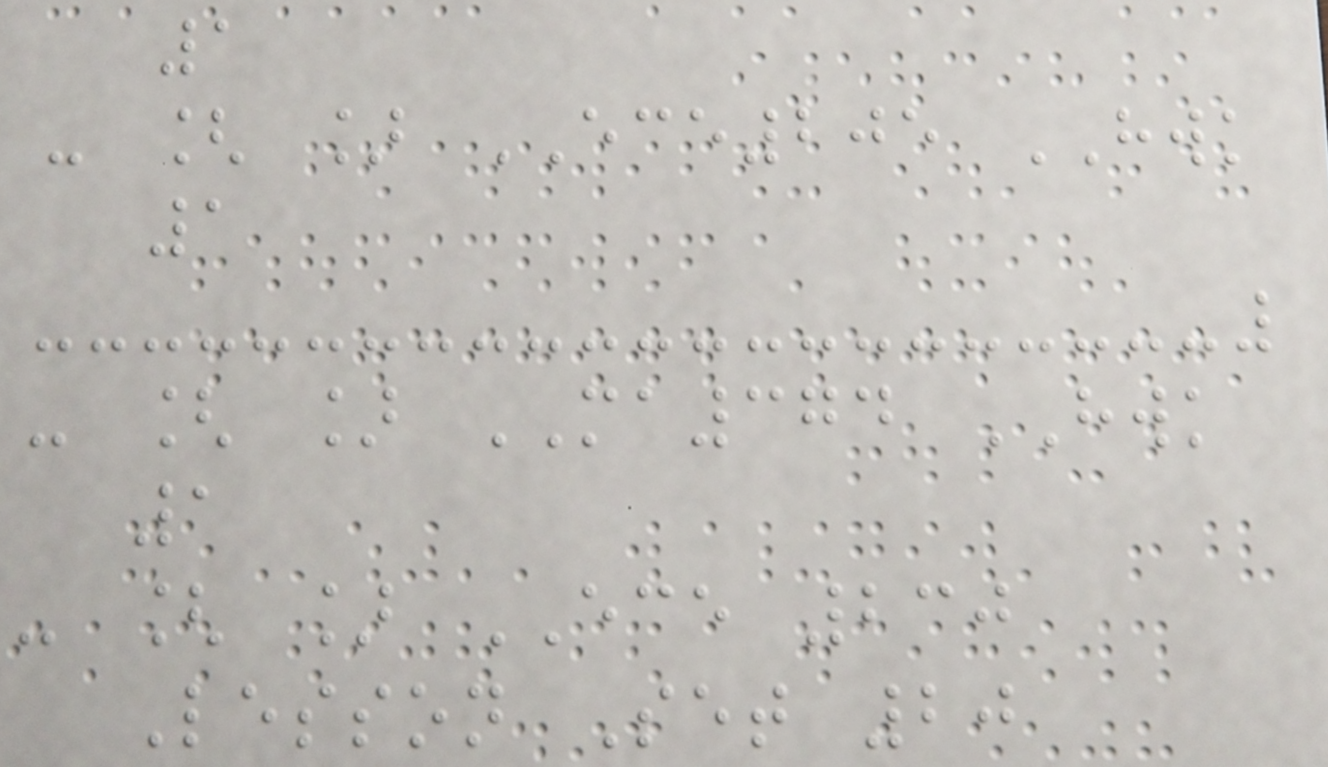1
- [ ] ECE205 HWK
1
- [ ] MA374 HWK
1
- [ ] ECE 230
Lesson Set 20
